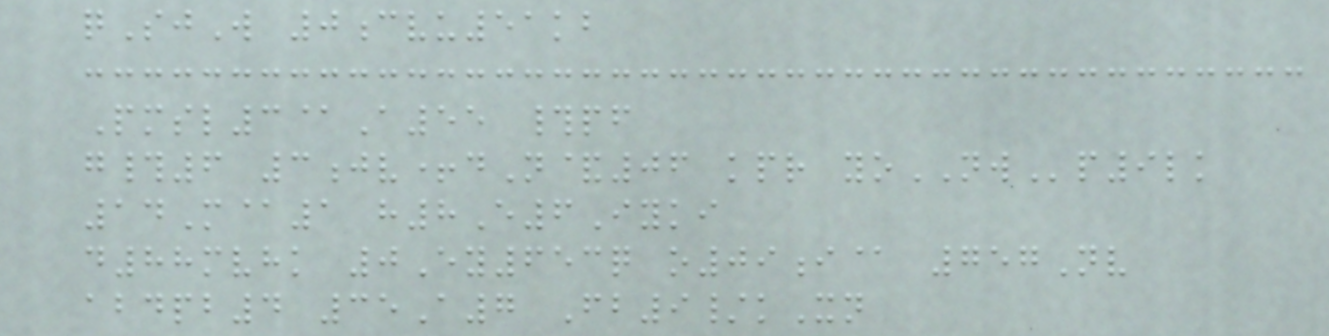qSjW 0cvu51kb
Pmsl3@A55 #pf
g#6 3jv+dN&06 kpr yoNWp9lk
14M@1 h8E6Iyki
d88mvhk 0Ey653q o09i@ 757Nv
abdpb4 35A7 Fb9/kXn
